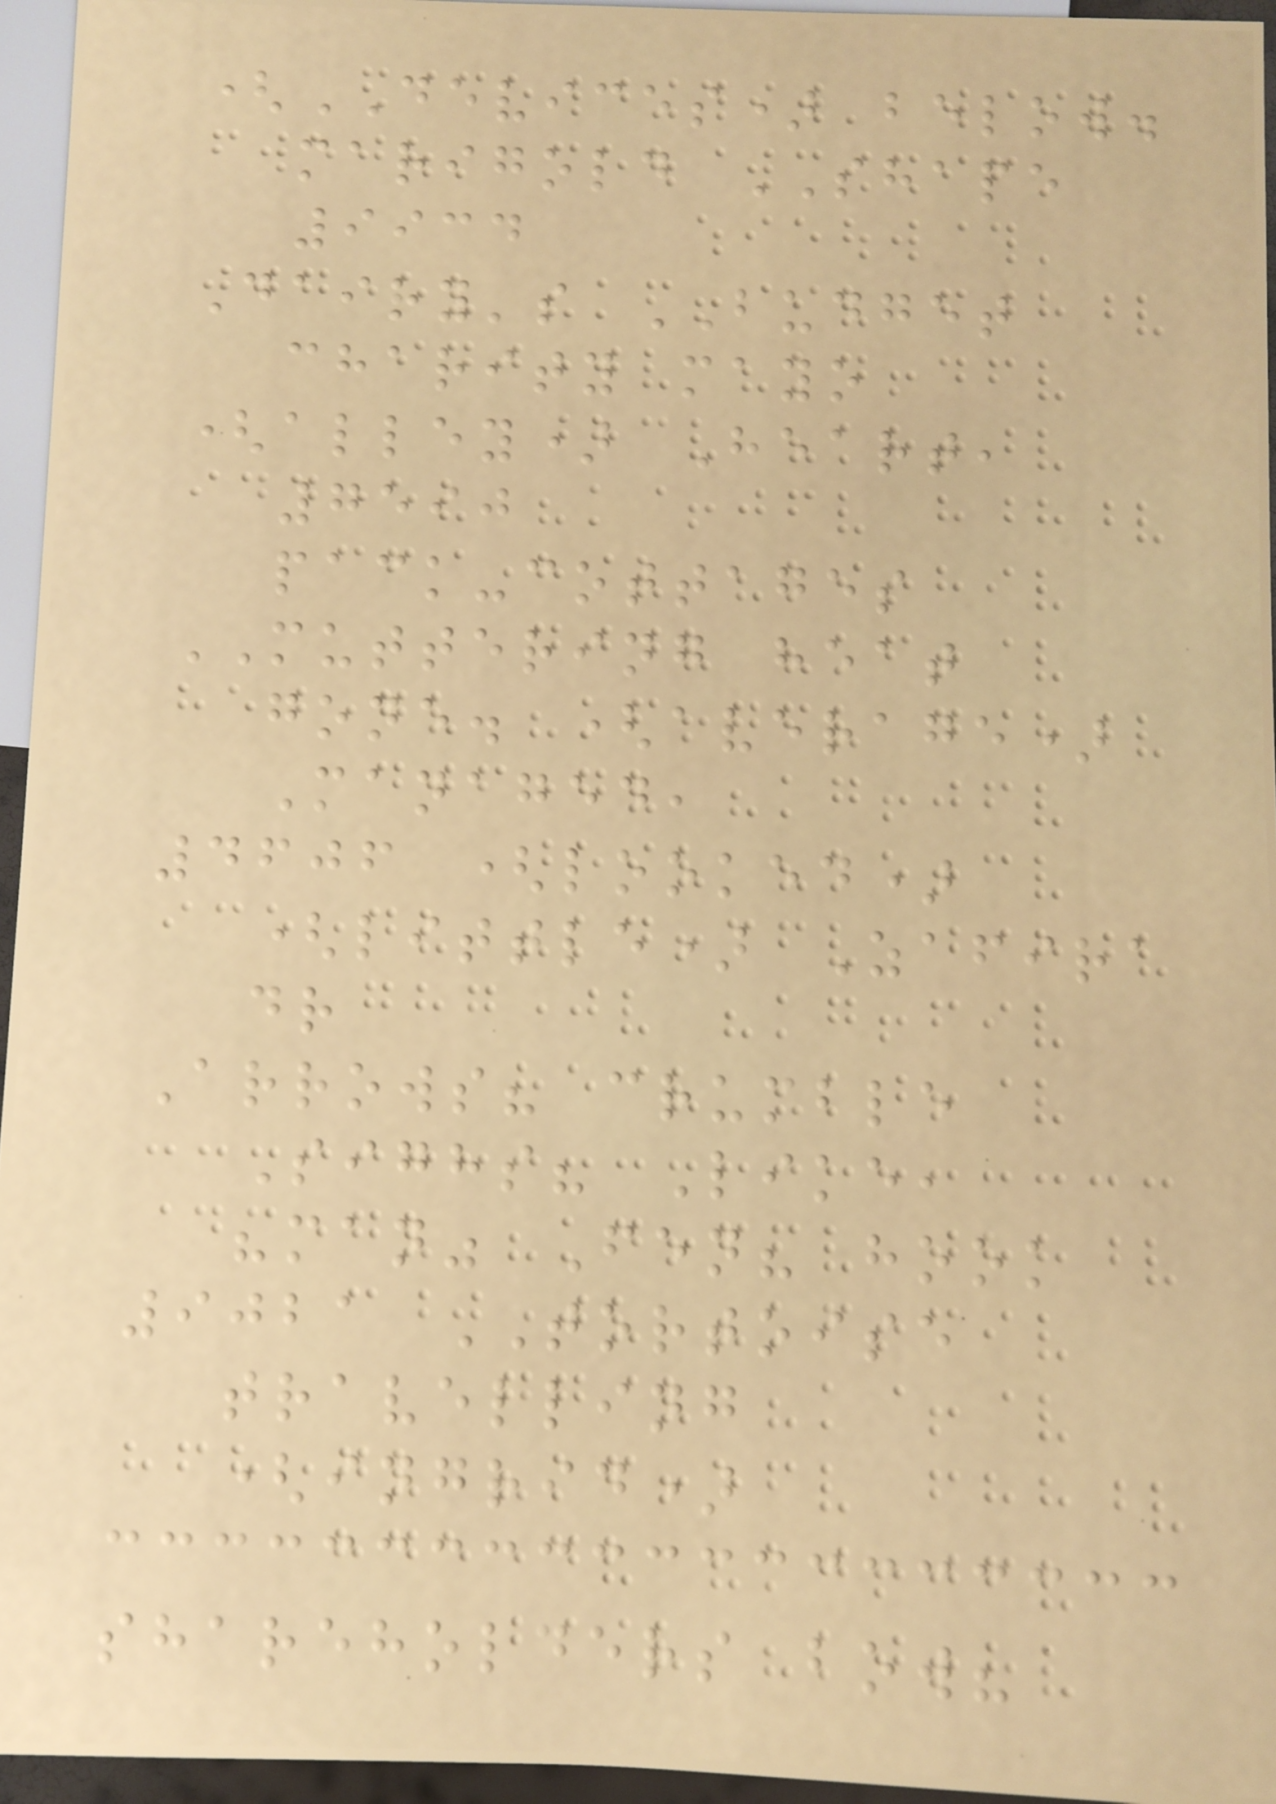(DEVICES) below.
marigold SHAPE
9934
Dairy's BUDGET
charity mayo
(alley) Heart,
7590
pack-cottages
MUTTERING heat
gone. (average)
Managed,
4606 (looked)
(little) Zafira
dr
Arrows? crumble
Sighs? Like,
"man" Fen? hook
9021 TORTOISE
travelling
(ingrid)
shareholders bow?
